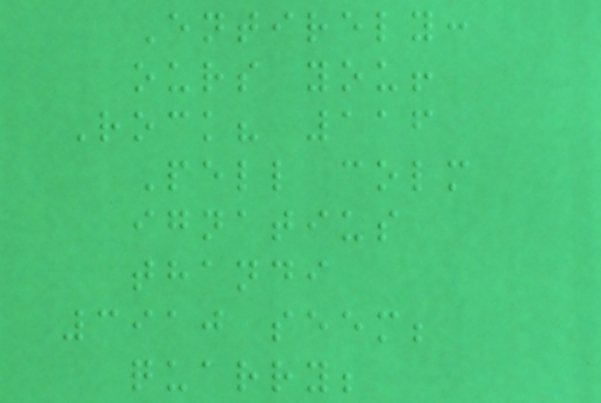Entirely:
ours you!
Rock? 116
Pell colm
ignatius
thandi
3910 seem;
quarry;
